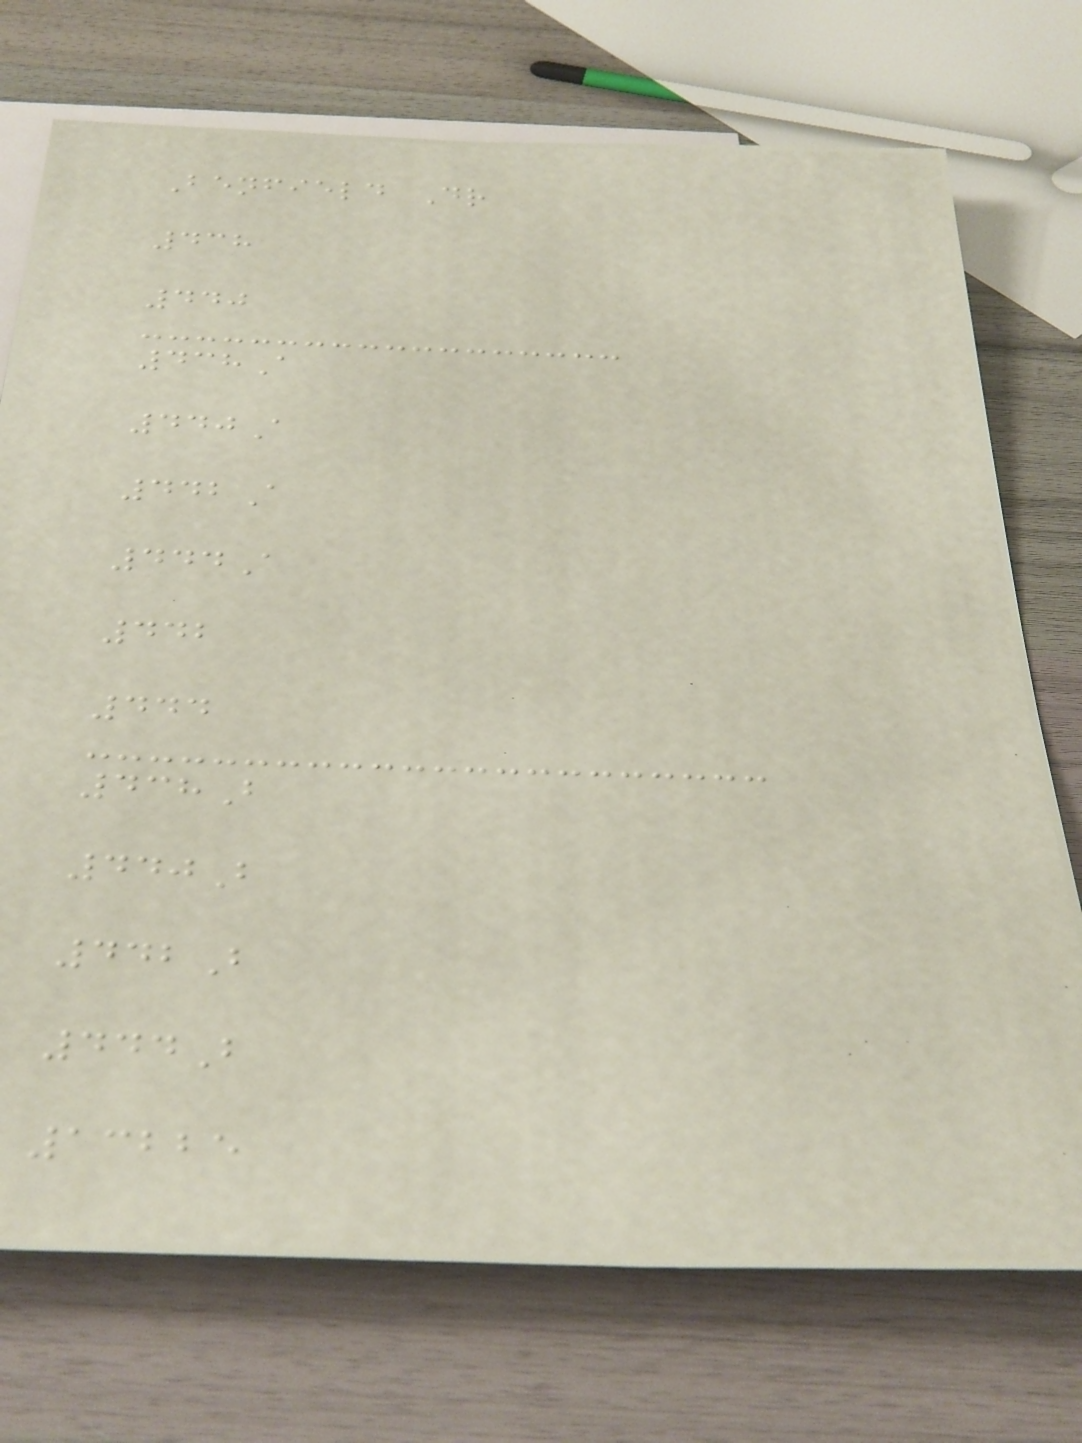Benfield Dr
438
440
438A
440A
442A
444A
442
444
438B
440B
442B
444B
13225
